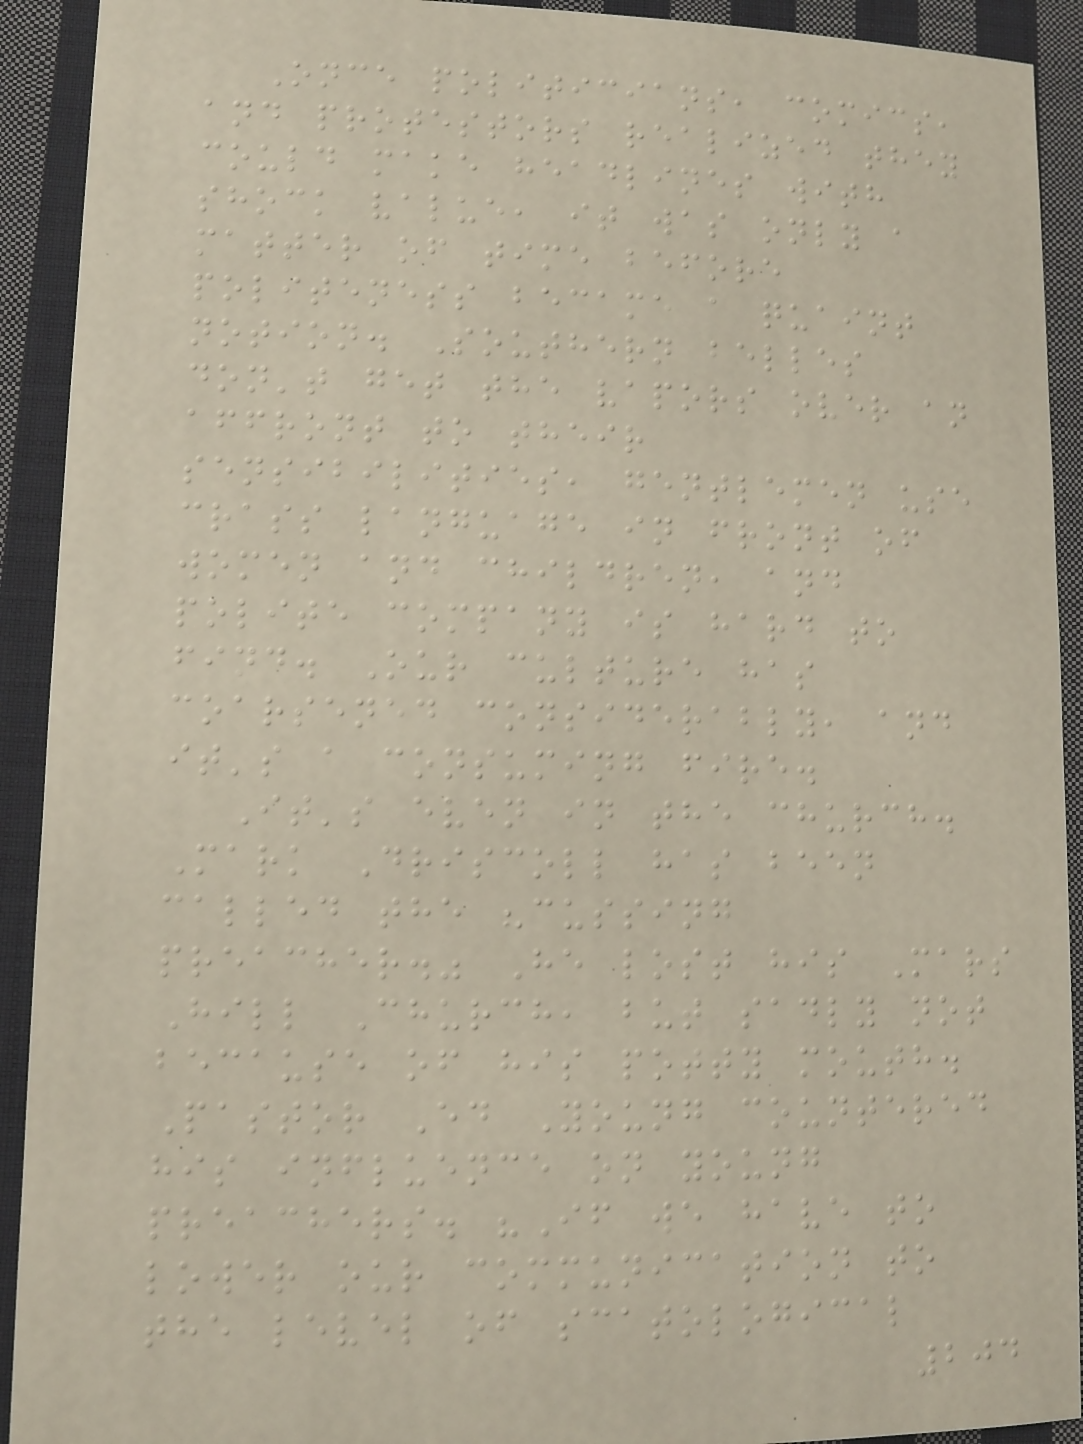Once politicians, comics,
and protestors realized they
could make headlines with
shock value, it was only a
matter of time before
politeness became a quaint
notion. Southern belles
don't get the vapors over an
affront to their
sensibilities, gentlemen use
crass language in front of
women and children, and
polite company is hard to
find. Our culture has
coarsened considerably, and
it's a consuming fire.
It's even in the church.
Mark Driscoll has been
called the "cussing
preacher." He lost his Mars
Hill Church, but sadly not
because of his potty mouth.
Pastor Ed Young countered
his influence on young
preachers. "If we have to
lower our communication to
the level of scatological
204
